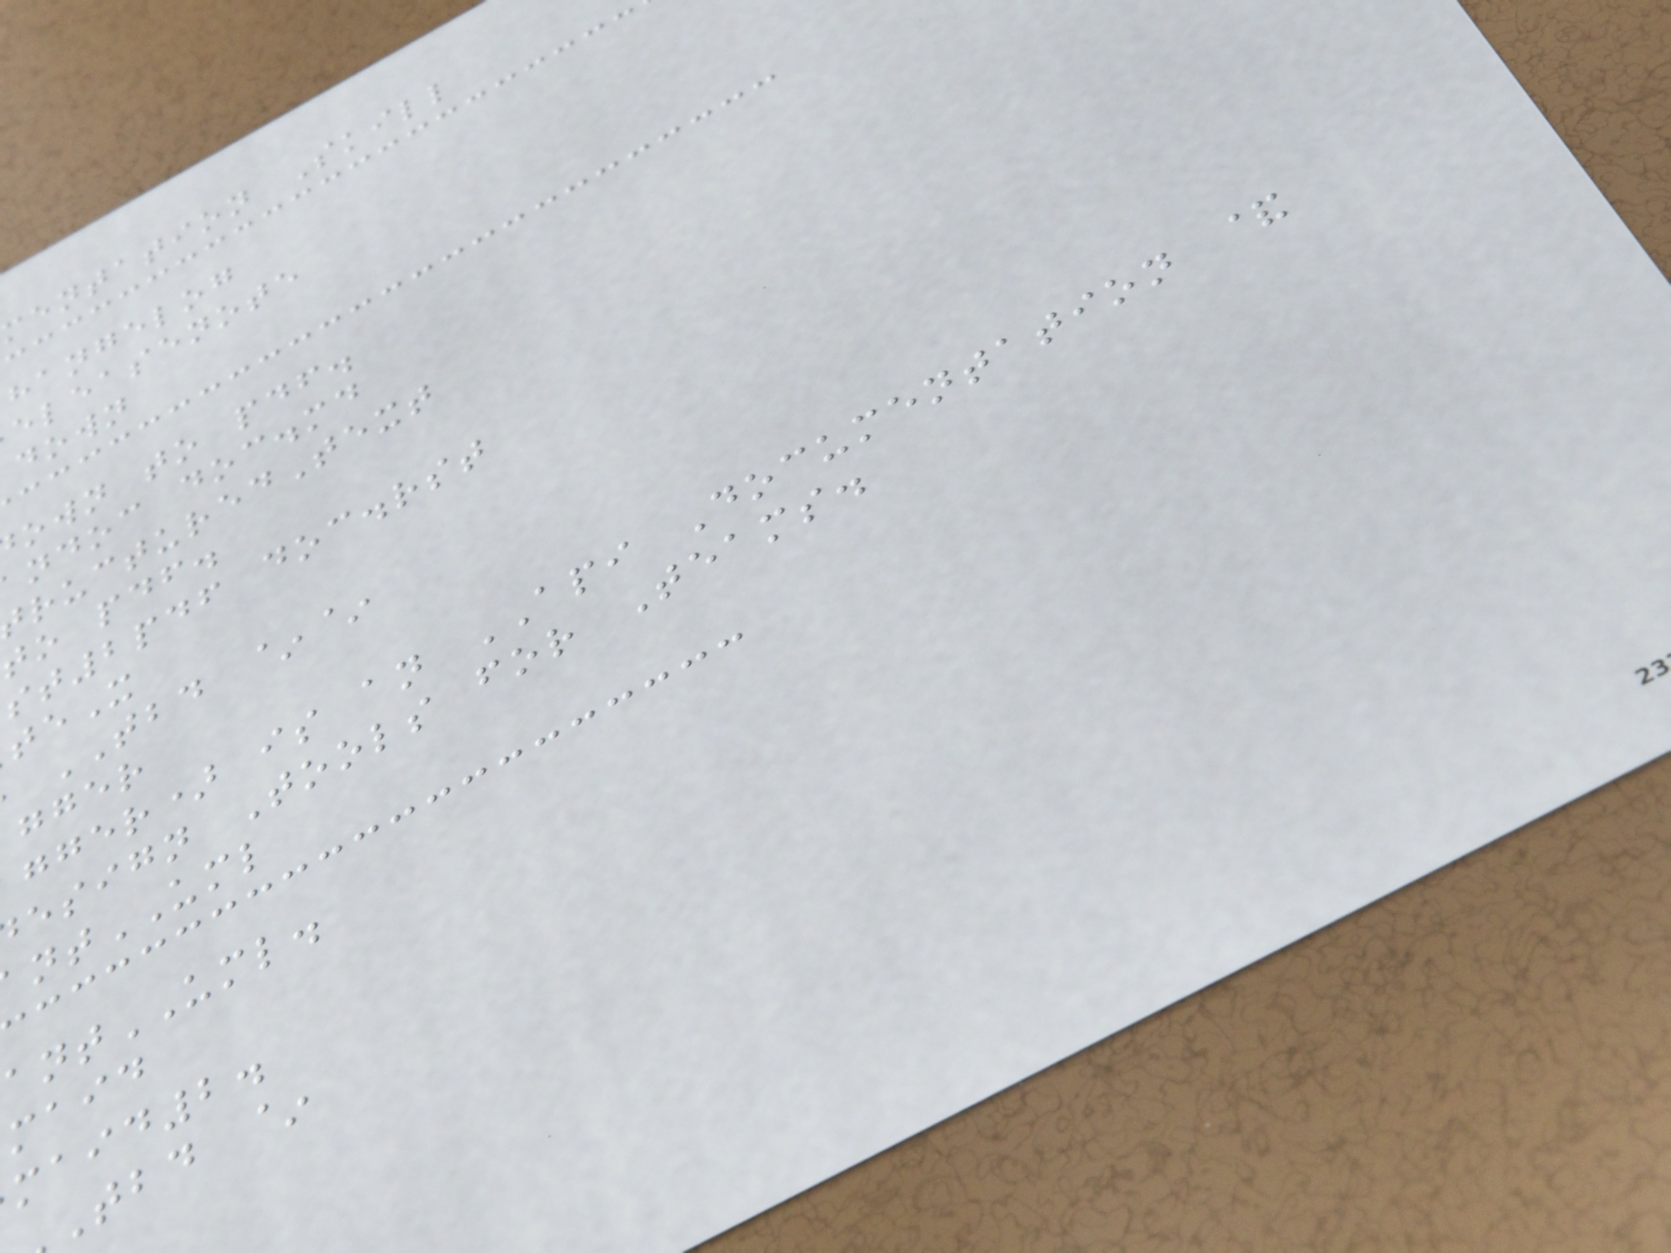mentation Skill
hangelog
eleasenote
down
own to pdf.
ndoc doc.md
ructuredText
to pdf.
st2pdf doc.rst
TBD ~~
gger
gger) is an API Documentation &
esign Tools for Teams.
ntUML
antUML.
maid
maid2.
tbd ~
